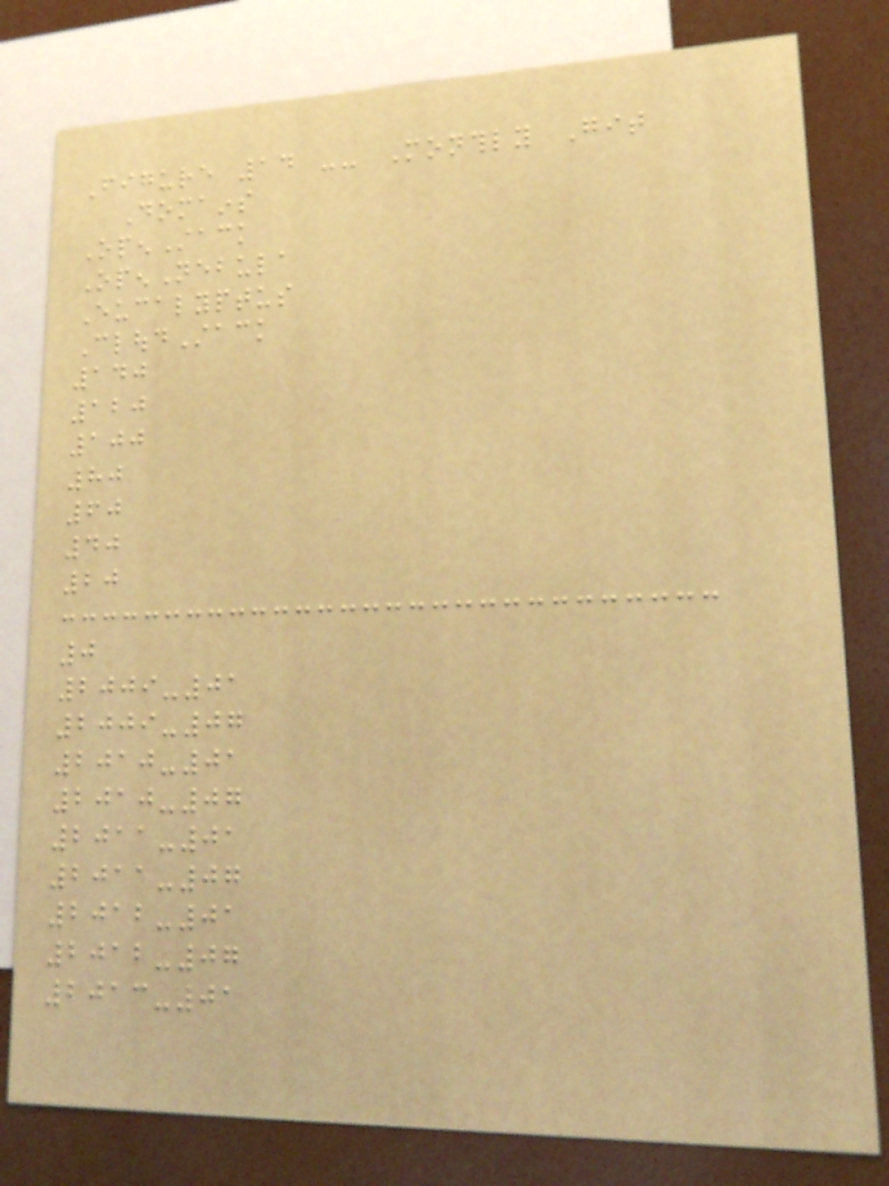Figure 14 -- Monthly Git
Domains
OpenStack
OpenNebula
Eucalyptus
CloudStack
140
120
100
80
60
40
20
0
2009-01
2009-07
2010-01
2010-07
2011-01
2011-07
2012-01
2012-07
2013-01
